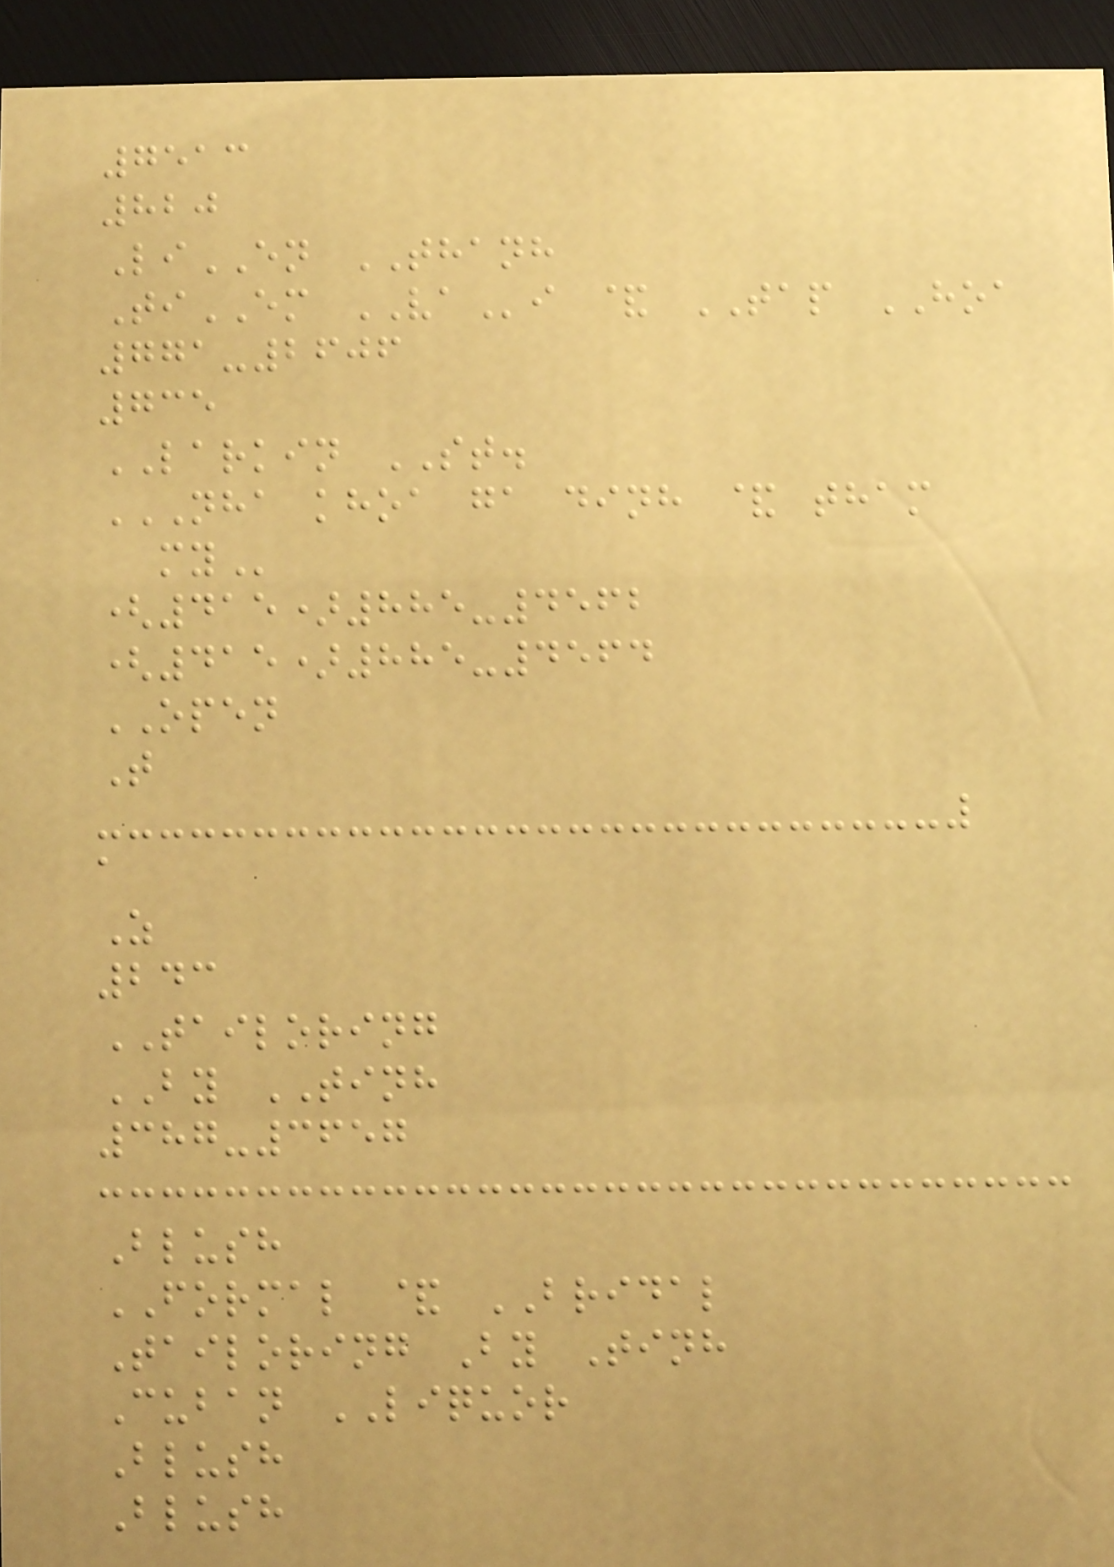7513
820
LiEN THANH
TiEM VAi & TAP HOA
771-2606
735
LARKIN ST.
NHA KHOA GA DINH & THAM
MY
(415)885-4562
(415)885-4564
OPEN
T
a
Z
243
TAILORING
BY TINH
387-3657
Blush
FORMAL & BRIDAL
Tailoring By Tinh
Cuban LIQUOR
Blush
Blush
